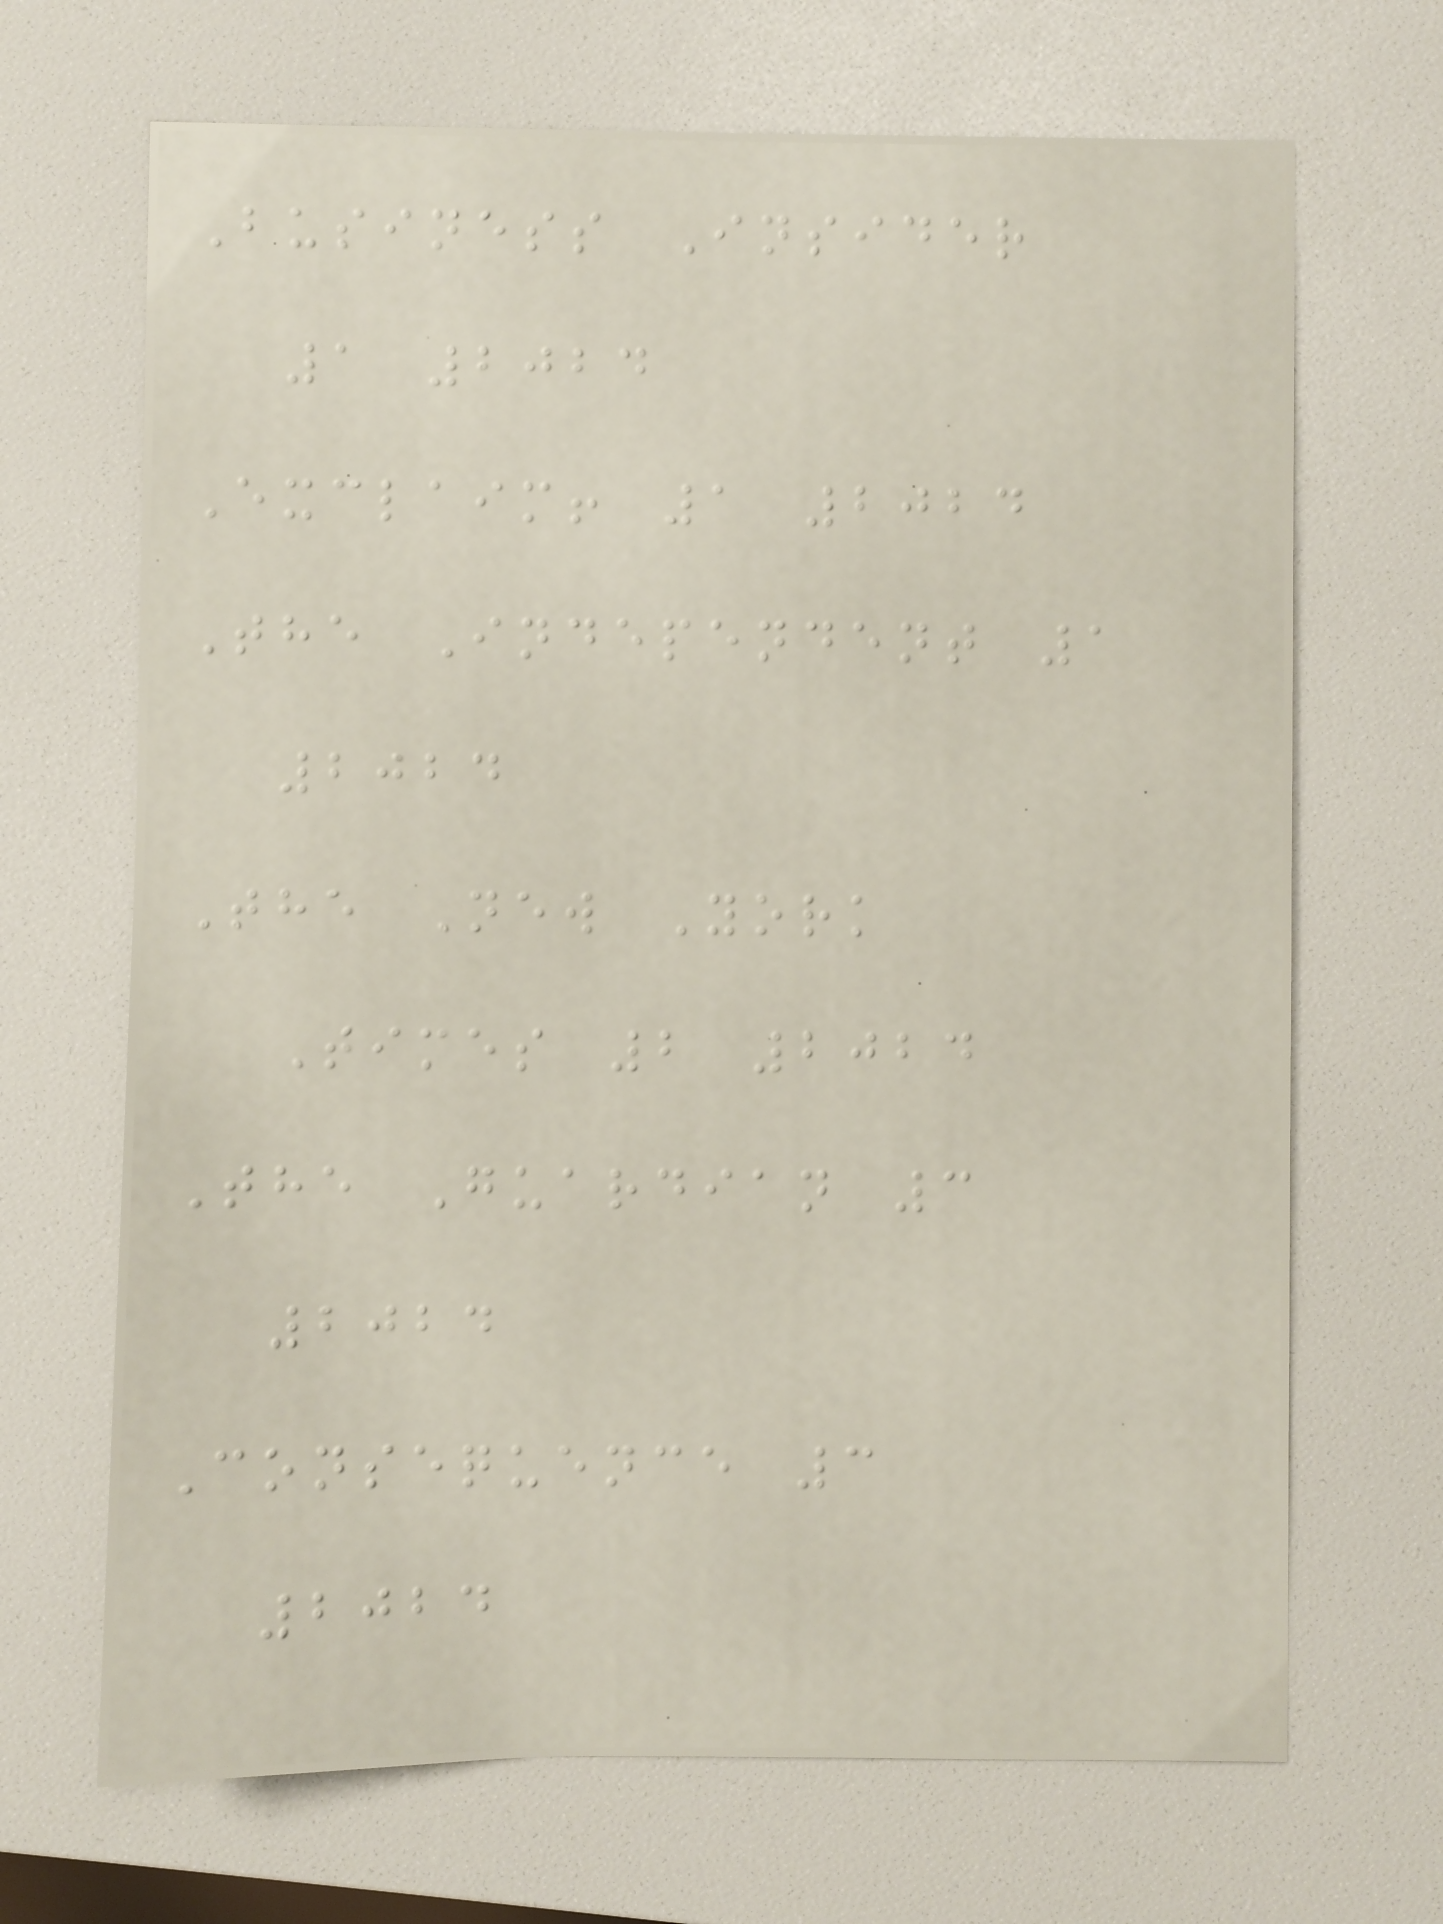Business Insider
1 2024
Exclaim! 1 2024
The Independent 1
2024
The New York
Times 2 2024
The Guardian 3
2024
Consequence 3
2024
